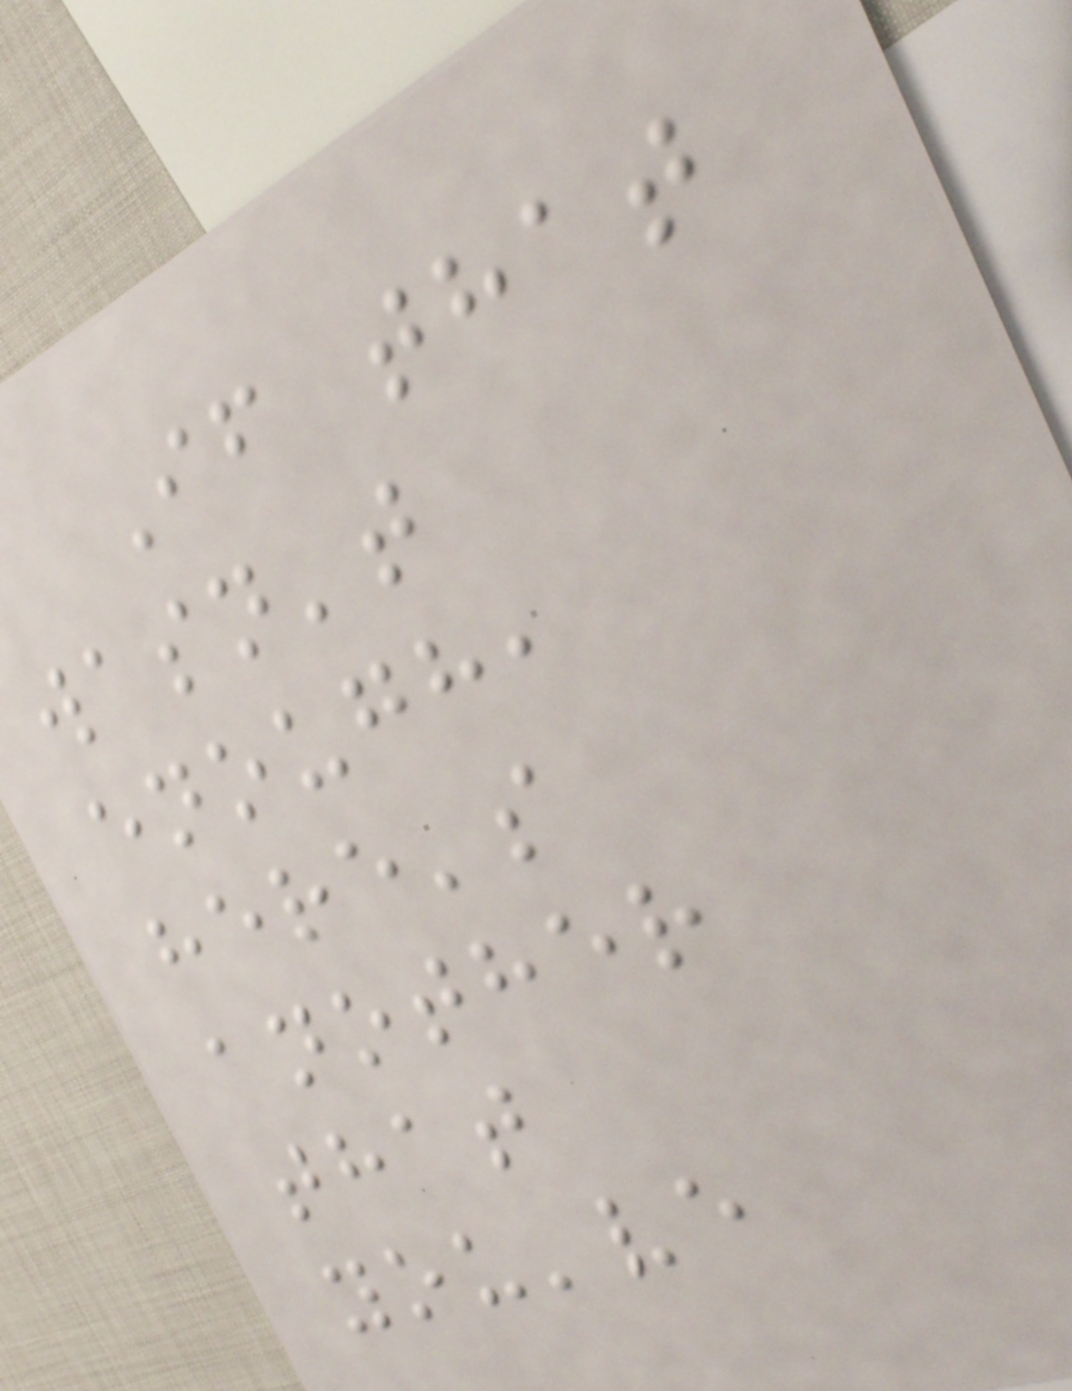If that
wasn't
enough,
here's
another
that
you've
